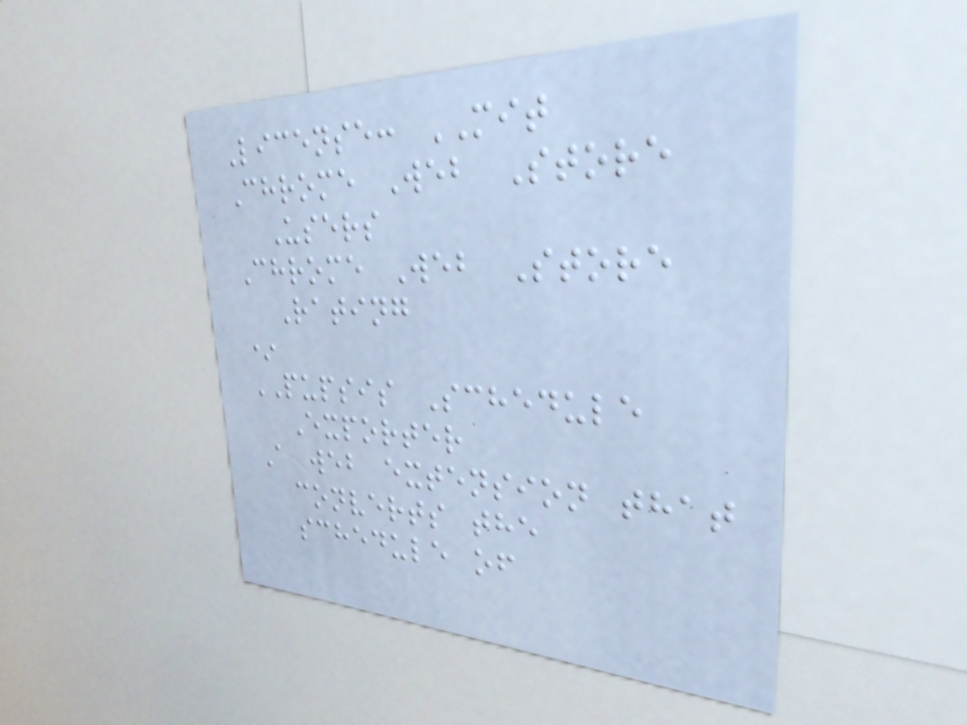License: MIT
Chrome Web Store
Users
Chrome Web Store
Rating
*
PUPSIS Schedule
Exporter
A web extension that
converts the
schedule of
